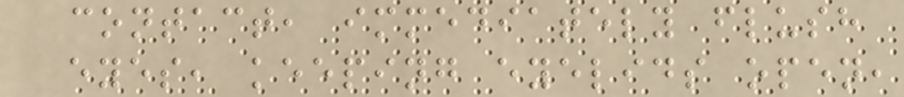contact, immediately flush
eyes, keeping eyelids open,
